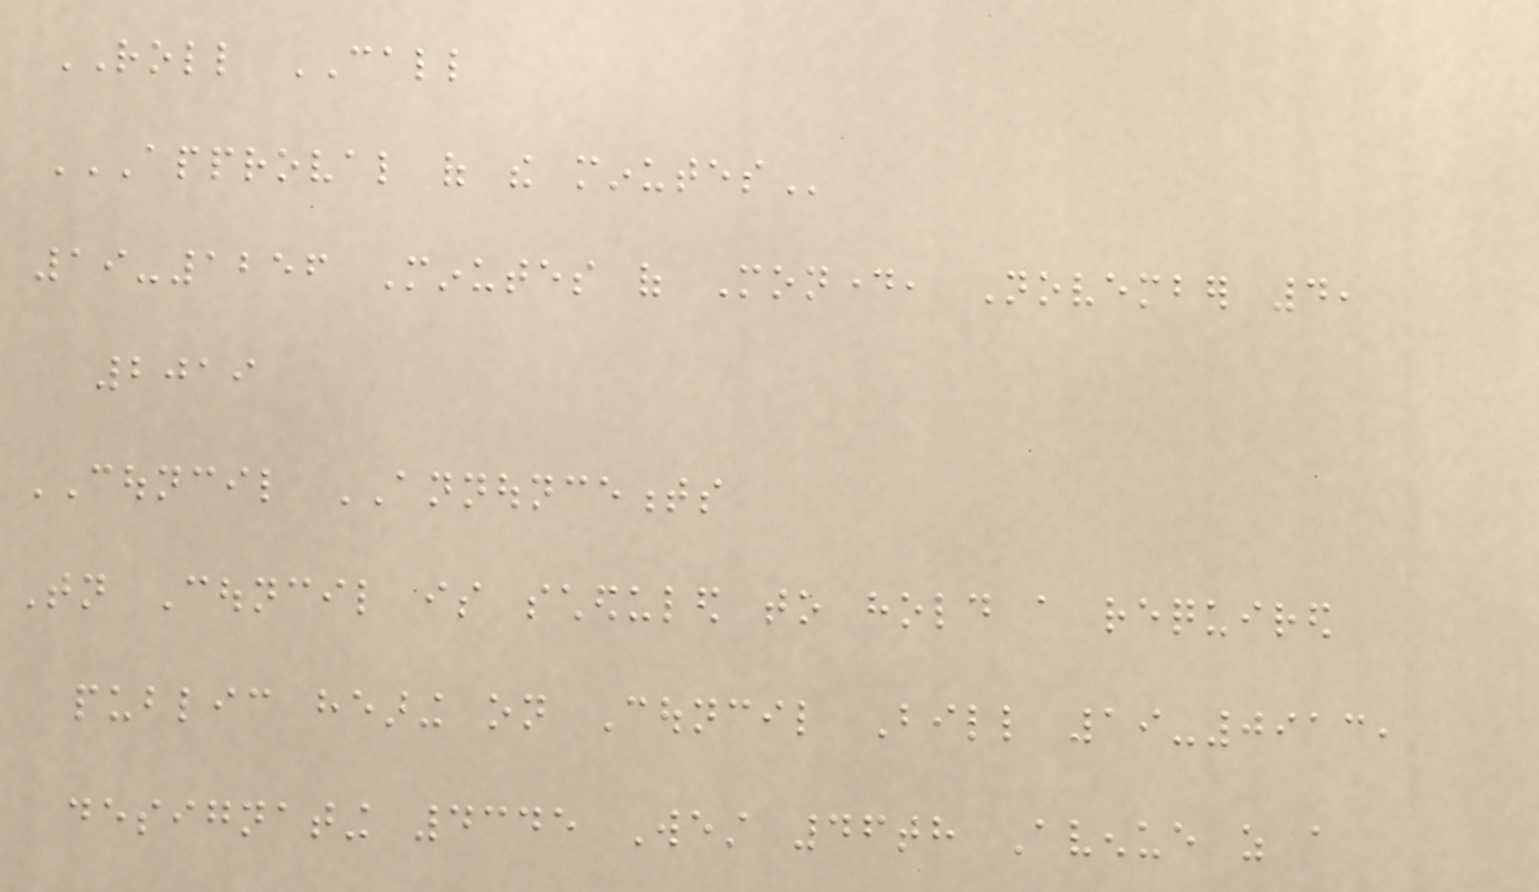ROLL CALL
APPROVAL OF THE MINUTES
19-1256 Minutes of Monday, November 4,
2019
COUNCIL ANNOUNCEMENTS
Tonight Council is scheduled to hold a required
public hearing on Council Bill 19-0913,
designating 4345 West 46th Avenue as a
